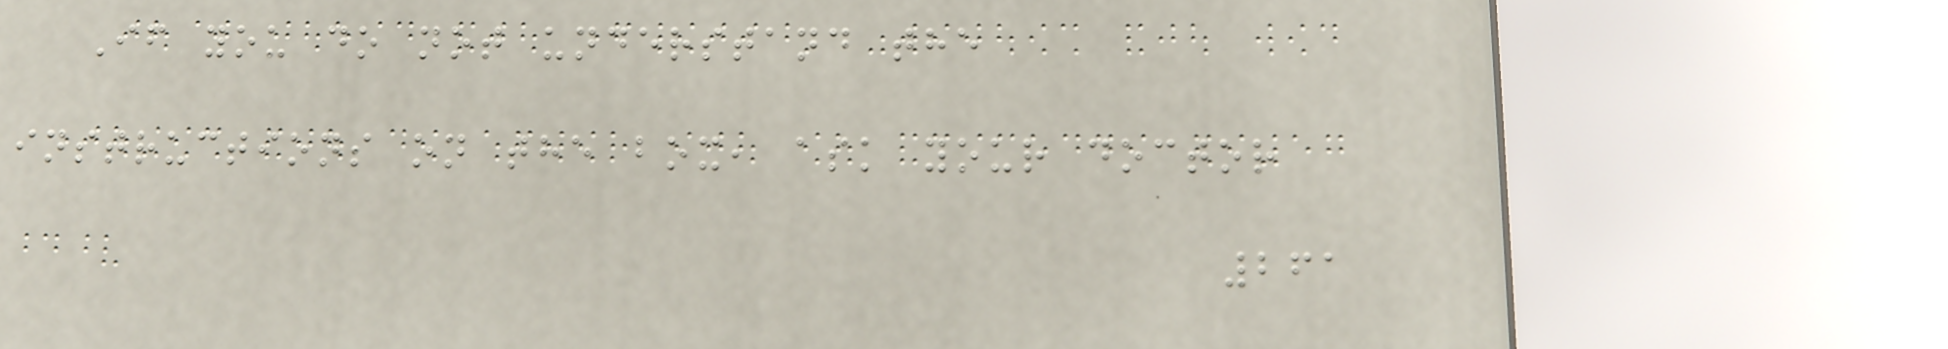If you do not understand the
instructions on the box, ask your doctor
261
